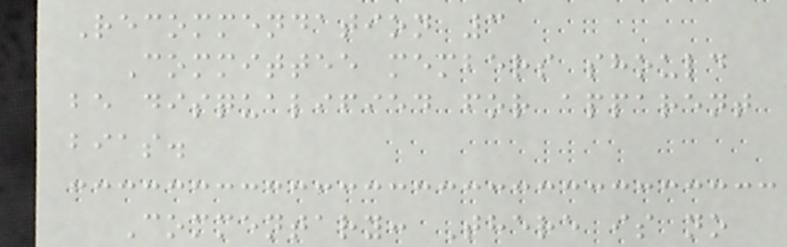Recommendation 3
Committee members should
be disqualified for apparent
bias.
Commentary: There is no
